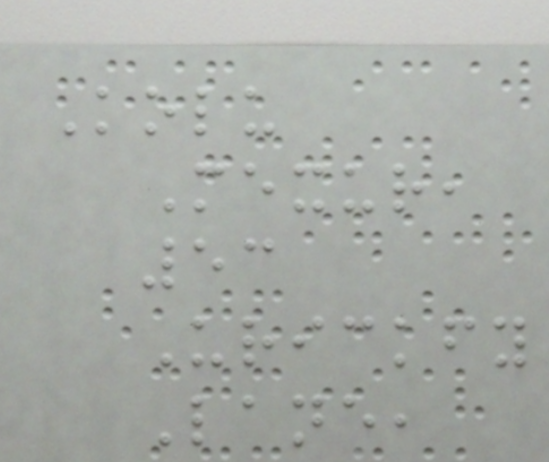Kolu
Mexur,
53
Urickfy
Lane,
